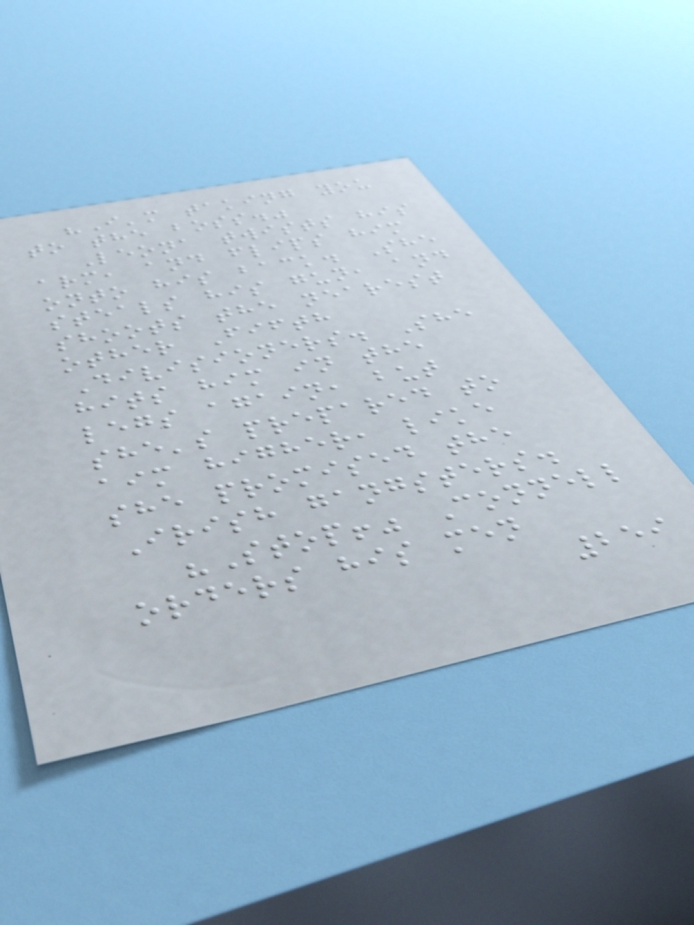"I'm taking you
to the boss."
Leona twists his
arm, and flips him
onto his back. She
steals his gun, and
shoots the nearest
other Fifth
Divisioners. She
hits him in the
legs again, but
she's prepared to
aim higher, like
she promised the
Irish gangsters.
"Stop!" Connell
orders his men
259
